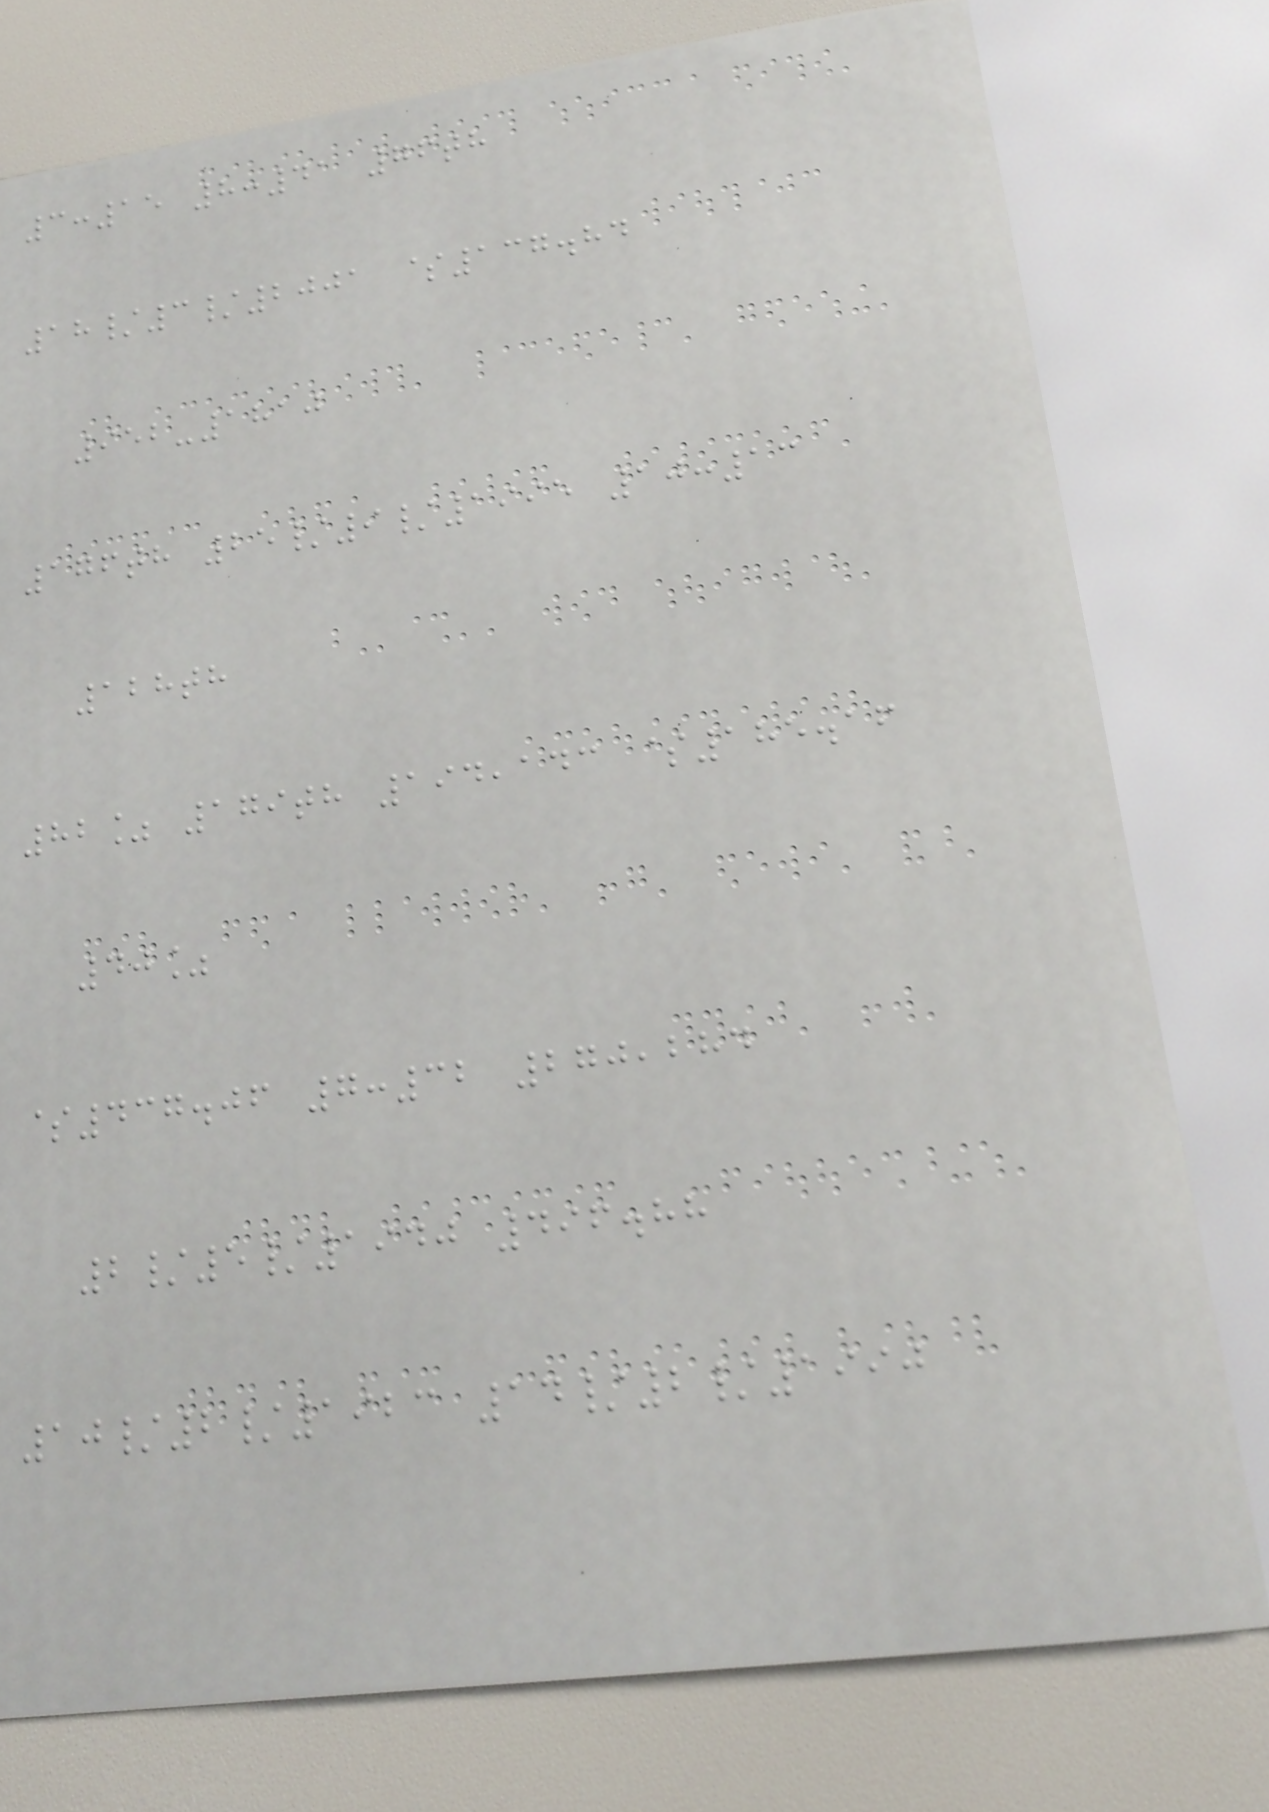3:15 8:41 76th
18/3/2001 $137.84
952-1810
176th 25/9/1995 10:13
128th
82% 179th 194,143 $185.16
40%
$437.06 7:32 270,284
2/5/1940 496.88
10/2/1923 14/2/1990
